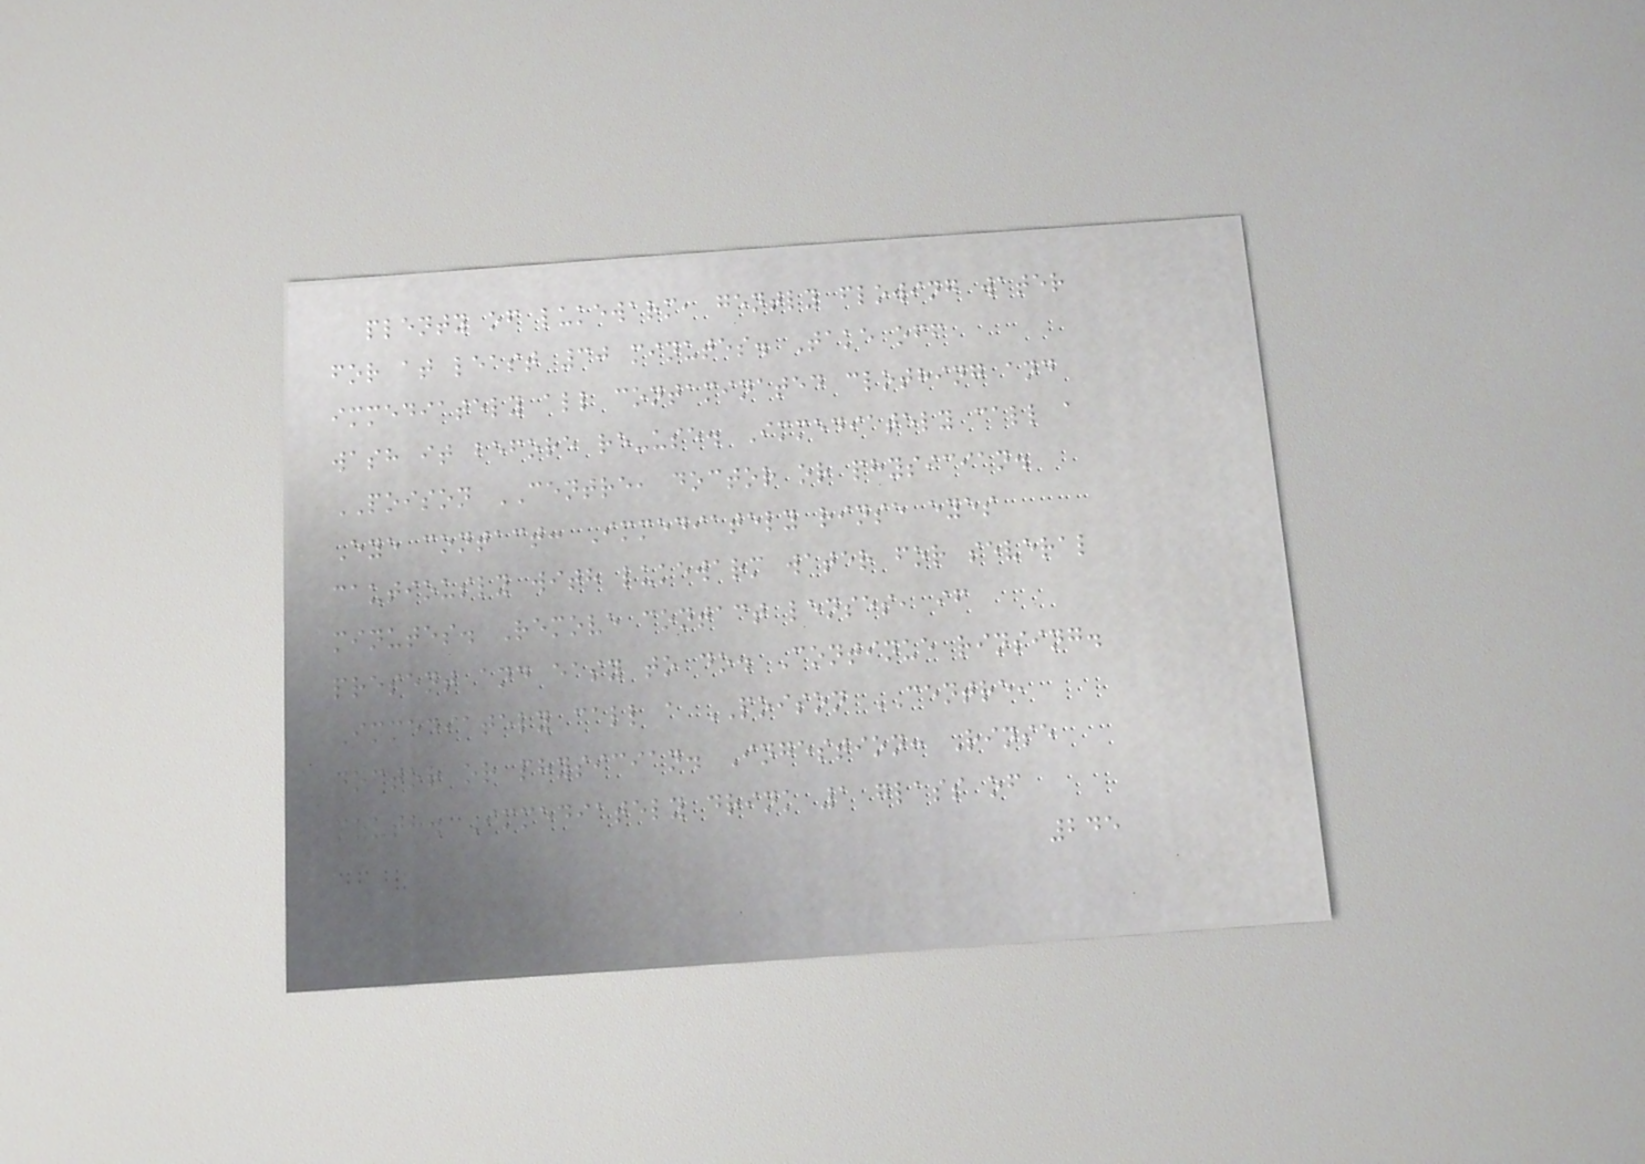plenty of lukewarm, gently flowing water
for at least 30 minutes. Take off
immediately all contaminated clothing and
wash it before re-use. Immediately call a
POISON CENTRE, doctor or physician.
Eye contact: Immediately rinse eyes
cautiously with lukewarm water for several
minutes. Remove contact lenses, if
present and easy to do. Continue rinsing.
Immediately call a POISON CENTRE,
doctor or physician. Ingestion: Rinse
mouth. Immediately drink 1 glass of
245
